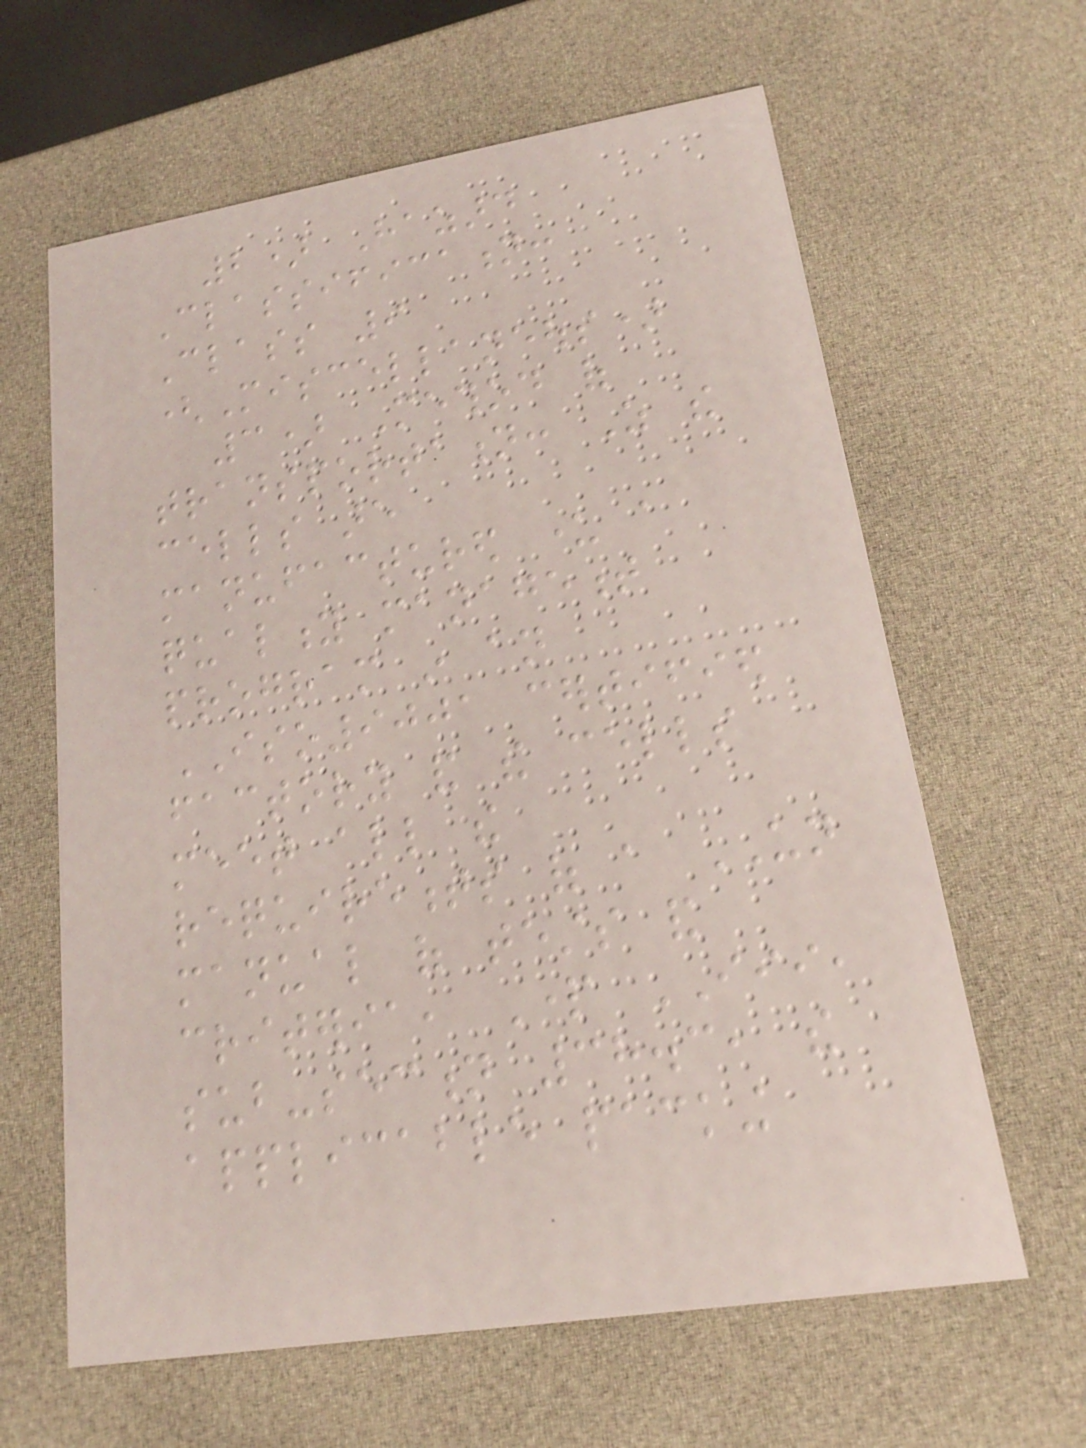2) Hazard
Classification:
Class 9
(Miscellaneous)
3) Method of
transportation: As the
cells are
manufactured under a
quality management
program in an
ISO9001 certified
factory and the cells
meet all the
requirements of a UN
manual of tests and
criteria, Part III,
sub-section 38.3, the
applicable packing
